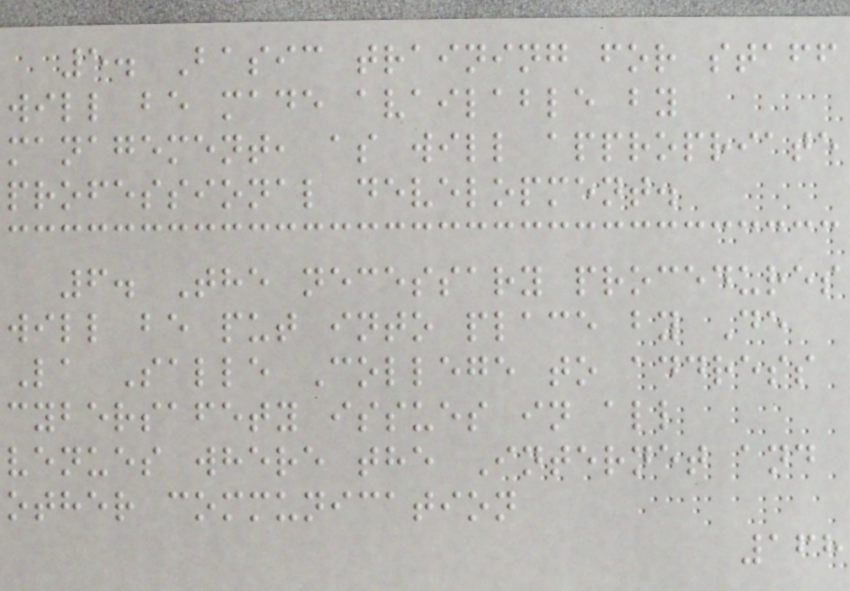5. Basic training for staff
will be made available by
management, as will appropriate
professional development.
6. The necessary procedures
will be put into place by De
La Salle College to address
cybersafety issues in all
venues where the Internet and
other communication
168
